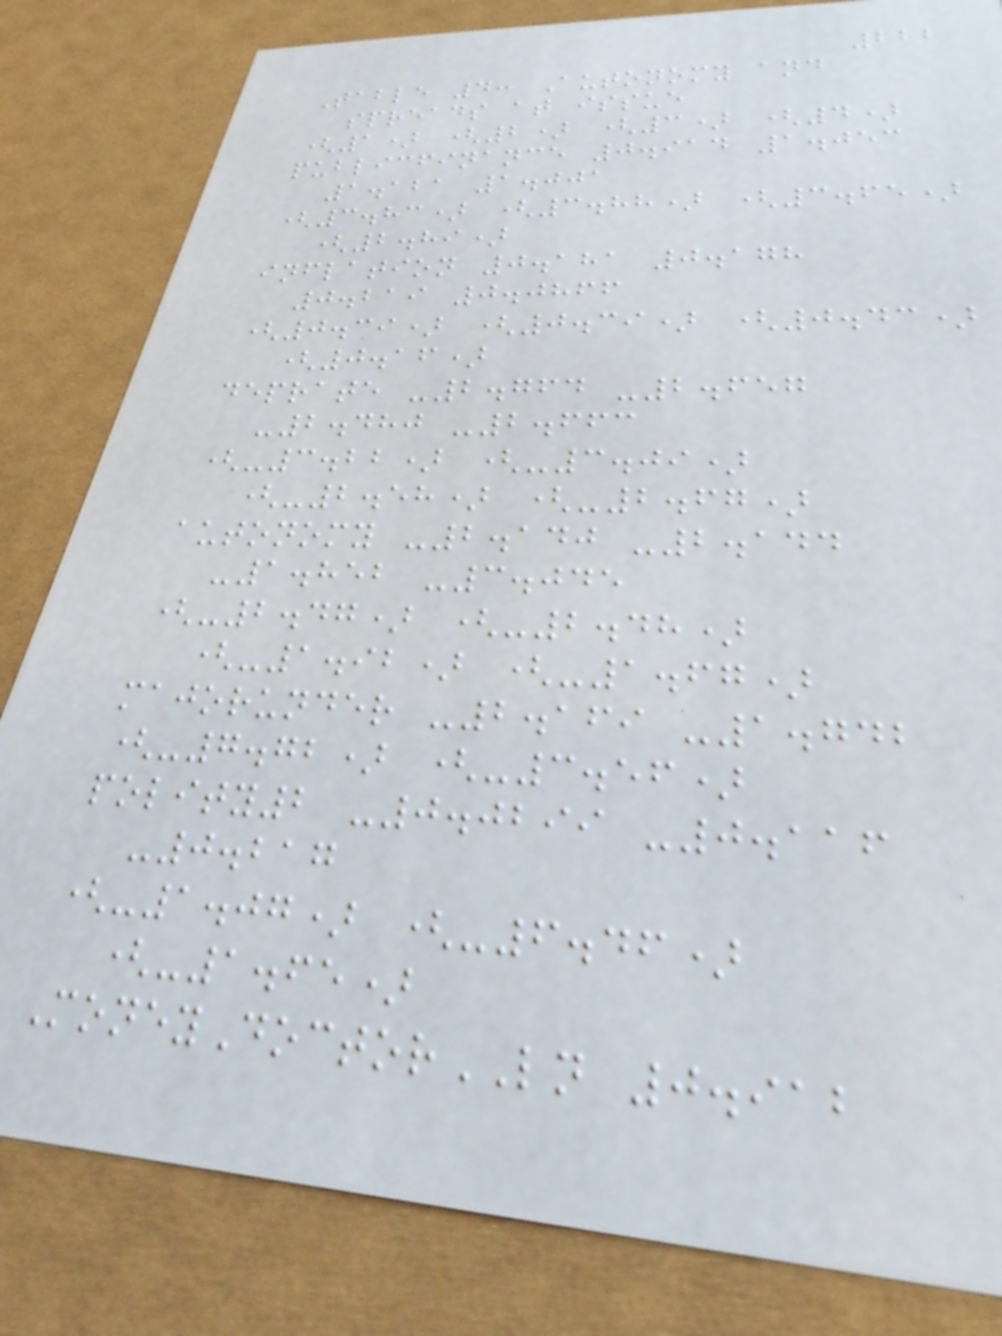222
Table 4: Autonomy and
spreads at issue
(1) (2) (3) (4)
publicfinance 0.914 1.053
1.121 1.001
(3.83) (3.88) (3.65)
(2.89)
inflation 0.181 0.178
0.219 0.0866
(0.39) (0.39) (0.43)
(0.16)
deprate -2.764 -2.657
-2.480 -2.663
(-3.22) (-3.09)
(-2.58) (-2.67)
autonomy -2.140 -2.144
-1.852 -3.045
(-2.47) (-2.48)
(-1.92) (-1.67)
majorunder -2.169 -1.742
(-7.72) (-3.56)
polity2 -0.0299 -0.116
-0.217
(-1.07) (-6.46)
(-1.65)
MoneyDoctorLN 0.912
